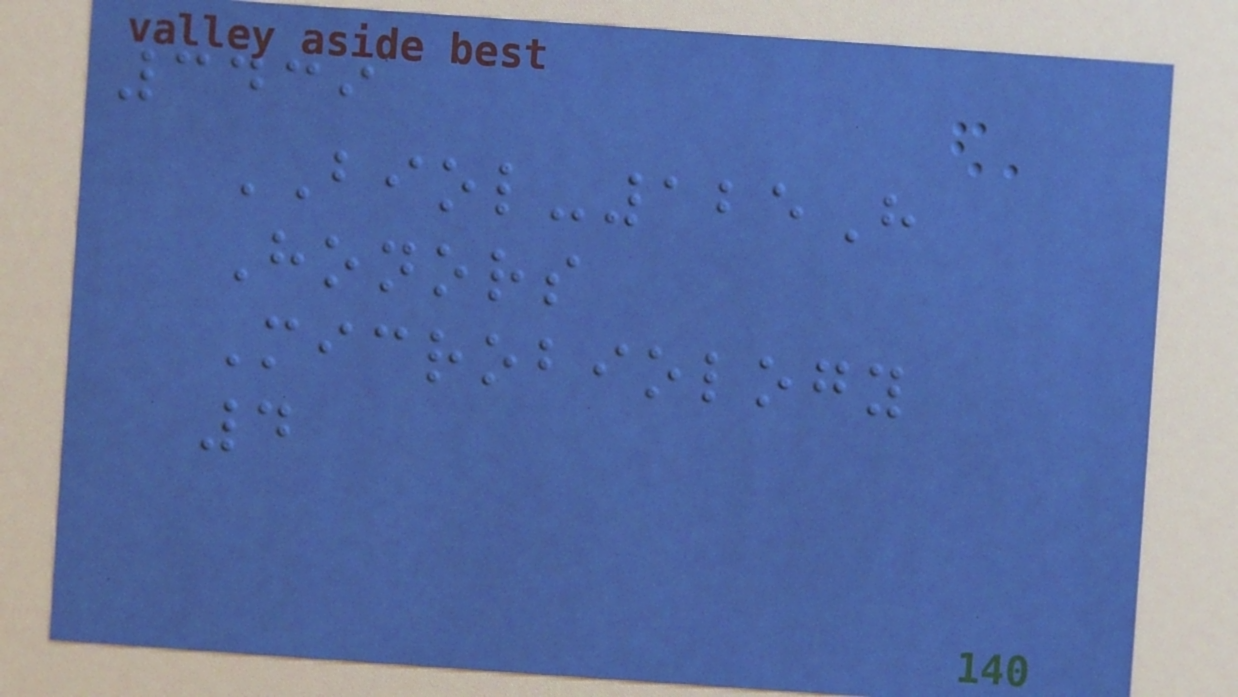3439
BIOL-125H
Honors
Microbiology
4
